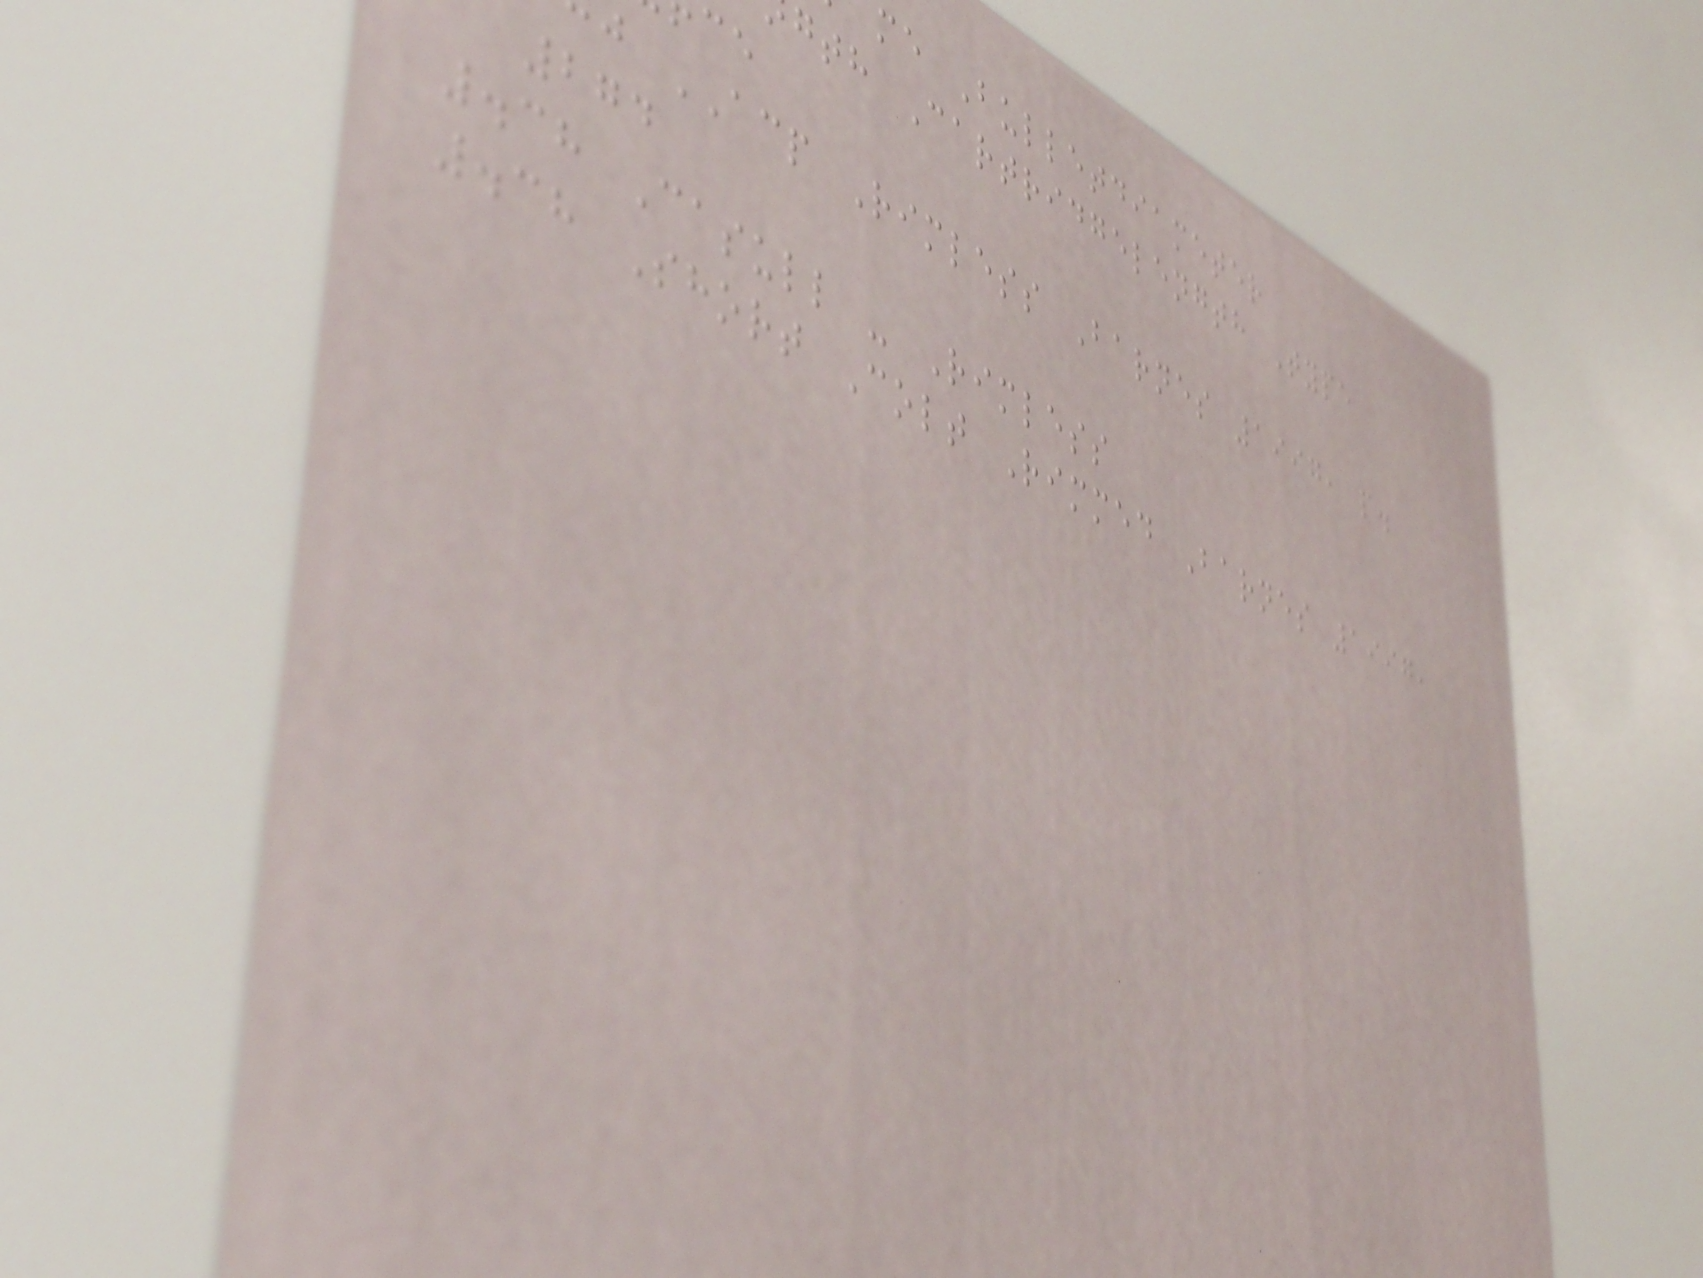me Bulletdiameter
gth Cartridgelength Type
j ACP Rimless Barnes 1997, p.
274
.38 Casull - Rimless
.38 Short Colt Rimmed Barnes 1997,
